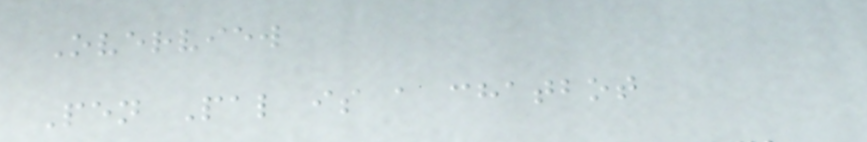Overview
Pen Pal is a chatbot
